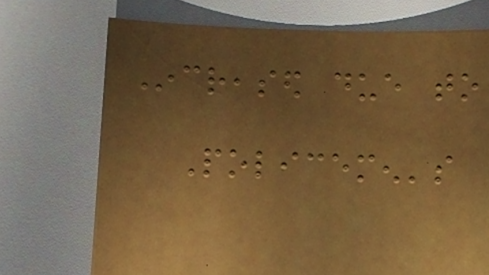Increased due to
Policemen's
